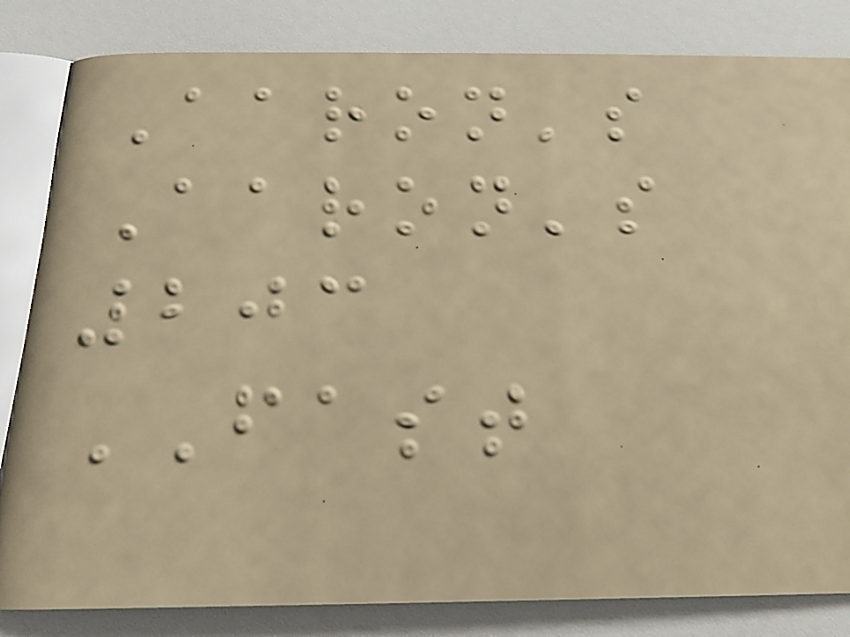Aaron's
Aaron's
203
FAST
